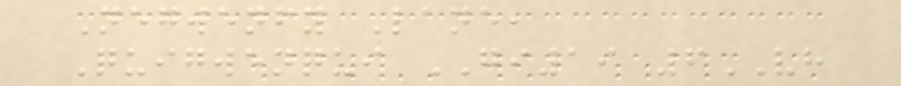Negwenfy Lane,
Quigwenqui GI19 6VH
